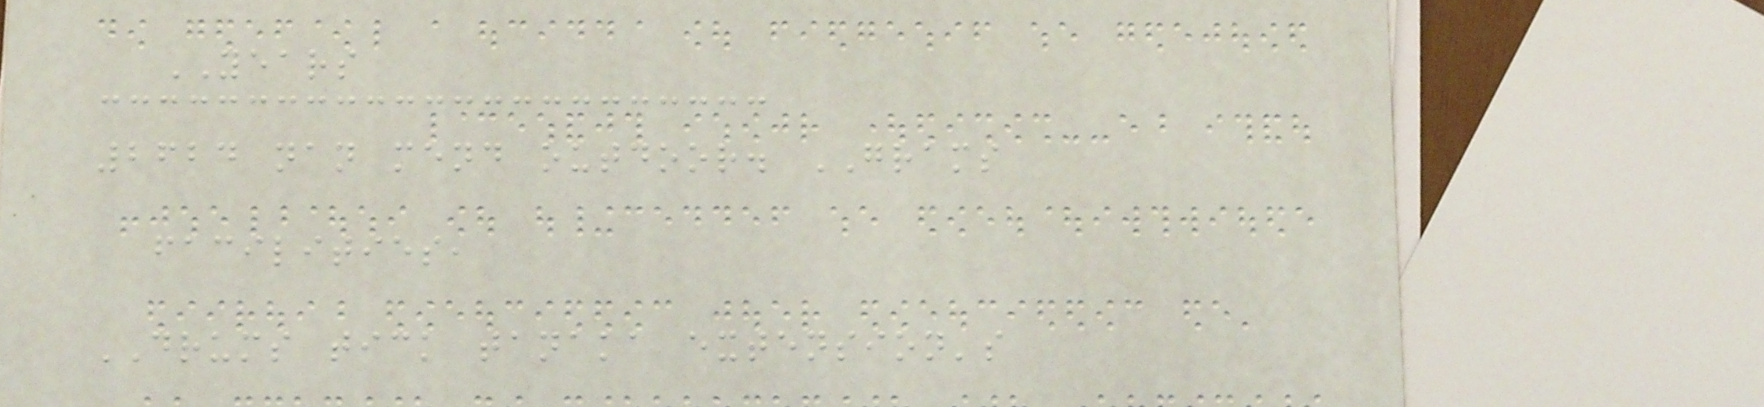YEARS
2624 nan mend outdoor. GRAMS
facilities,
DRUMS tick tanaka extension's
